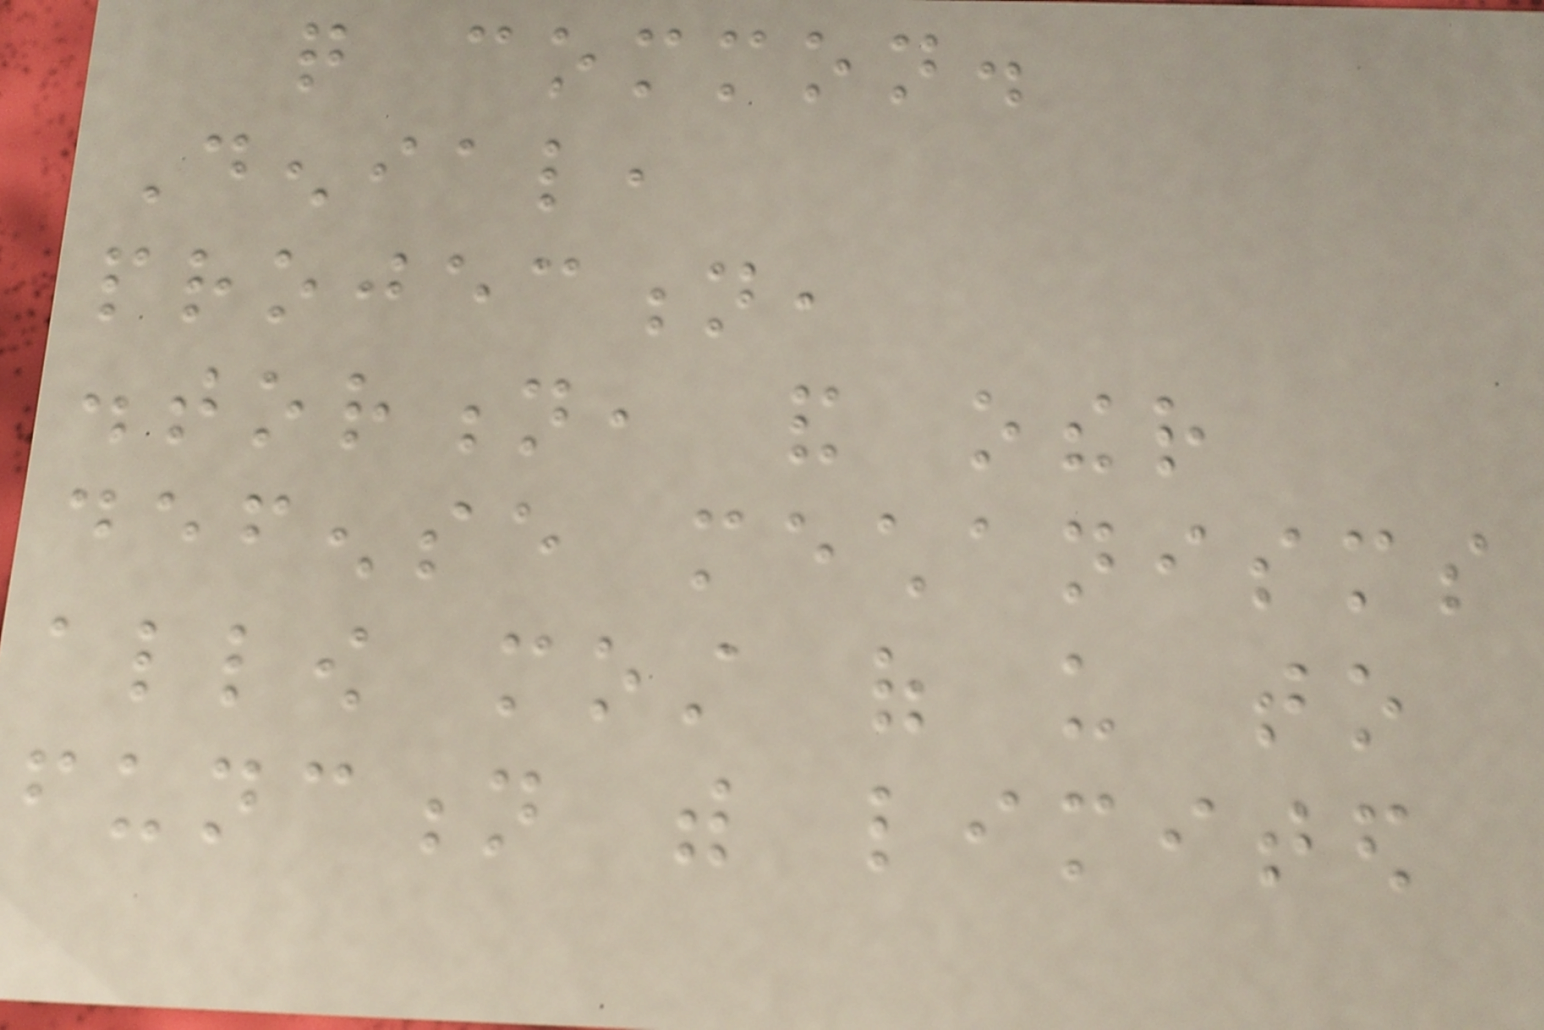quite common.
Denial,
projection,
distortion, and other
defense mechanisms
allow most of us to
function with limited
